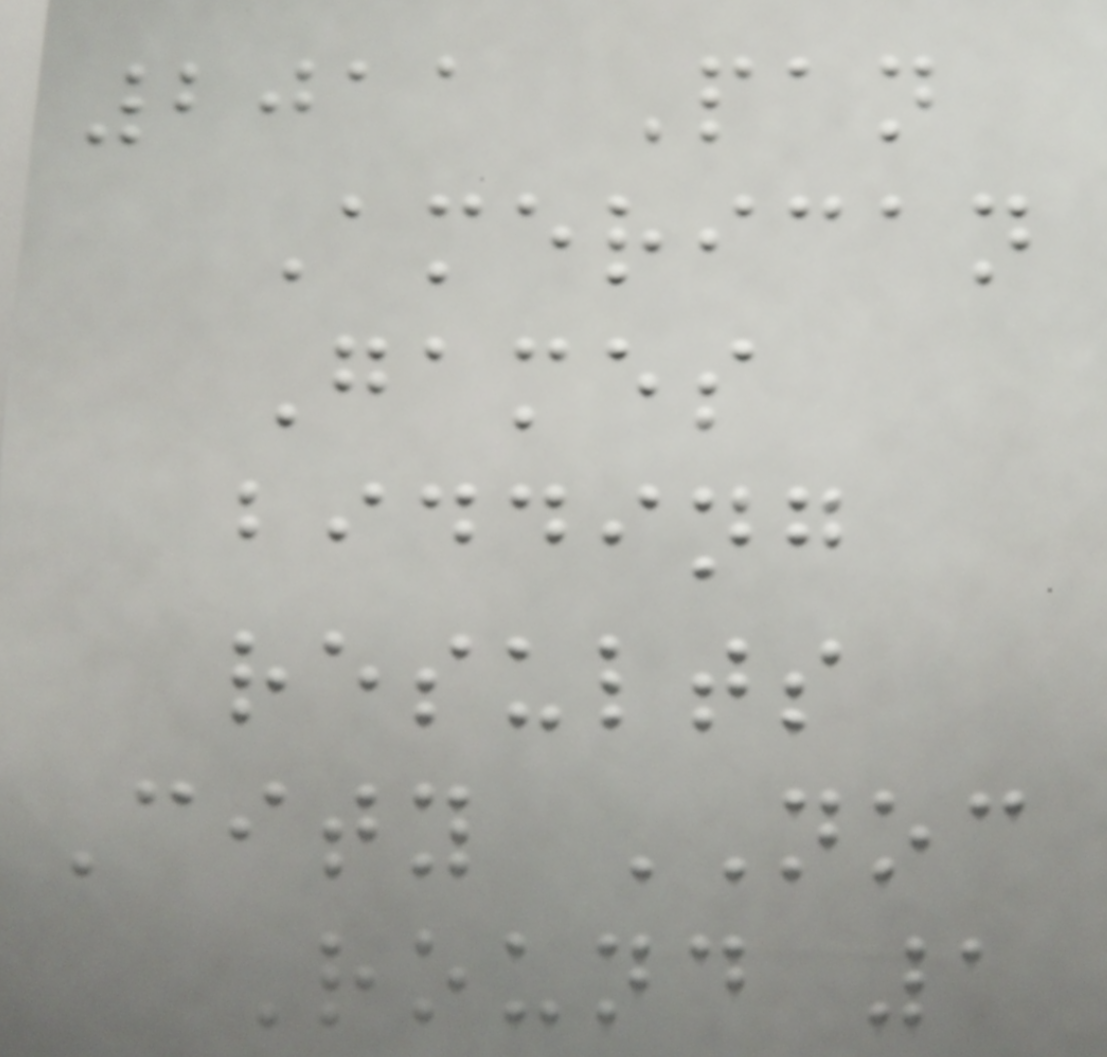2011 Pan
American
Games
bidding
results
City NOC
Round 1
